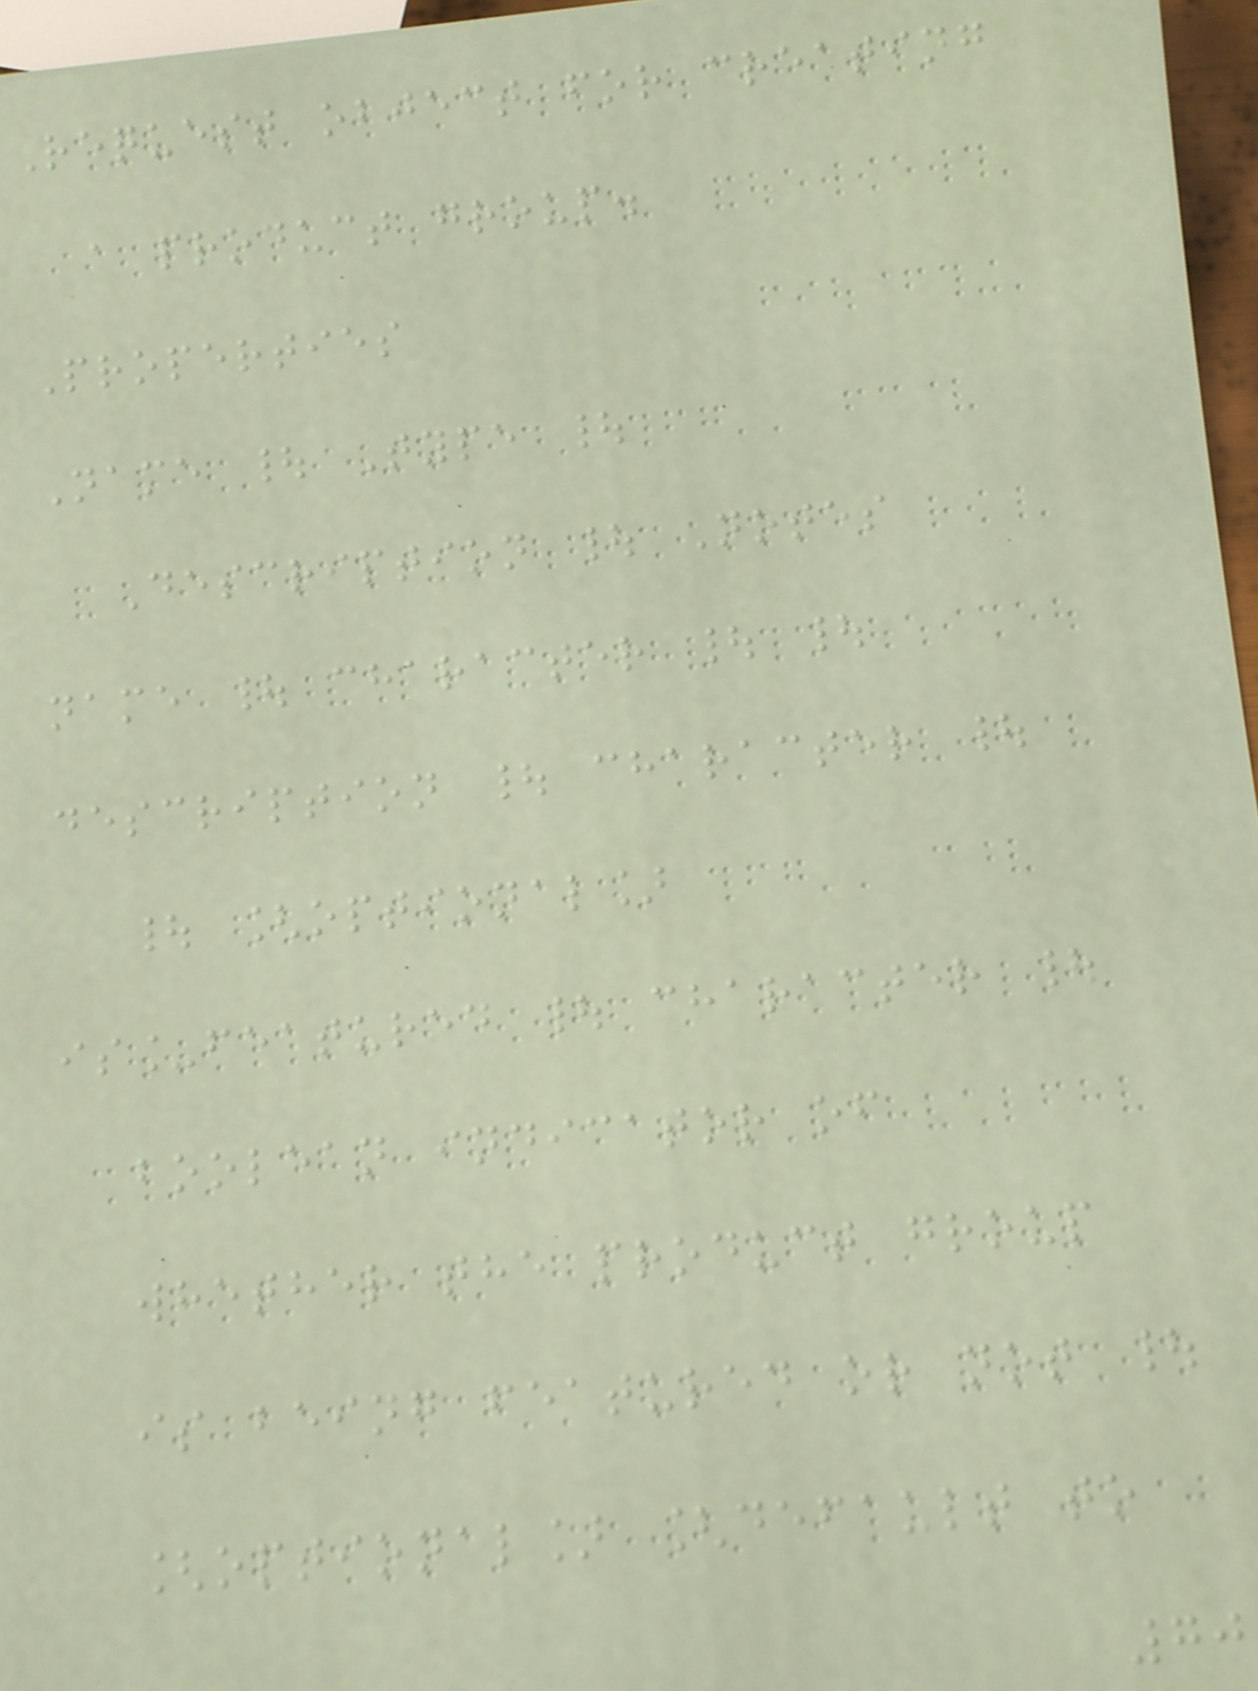Request object for creating
a product group.
Properties
Name | Type |
Description | Notes
name | character | |
description | character |
| [optional]
is_featured | character |
boolean indicator of
whether the product group
is being featured or not |
[optional] [default to
70
